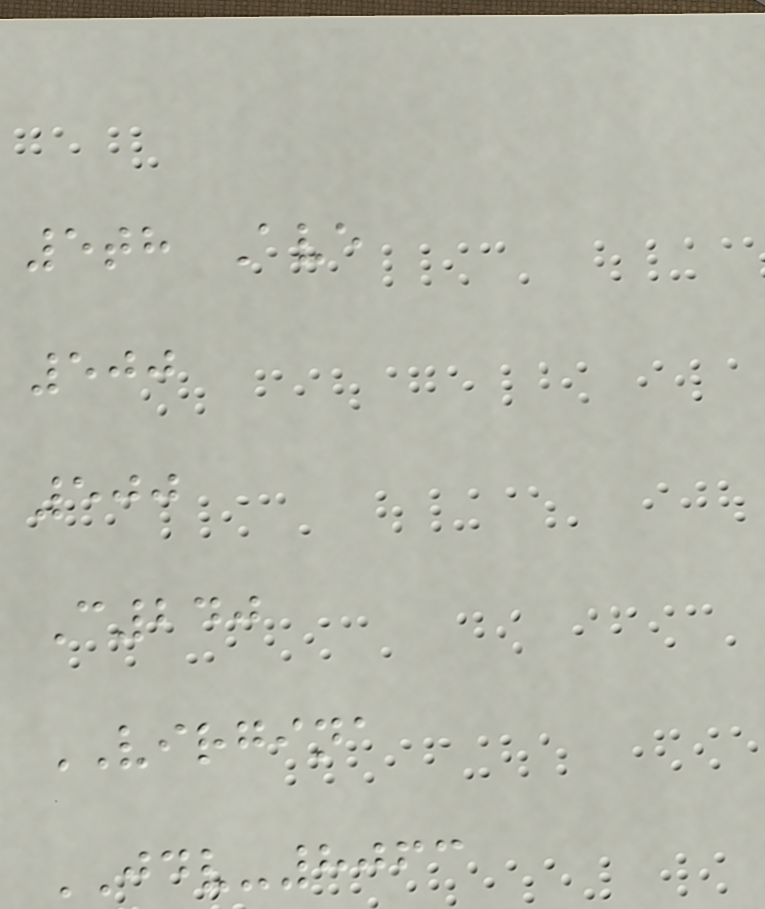5th Ave
500
500
C240
VIRGINA
JDV-8063
